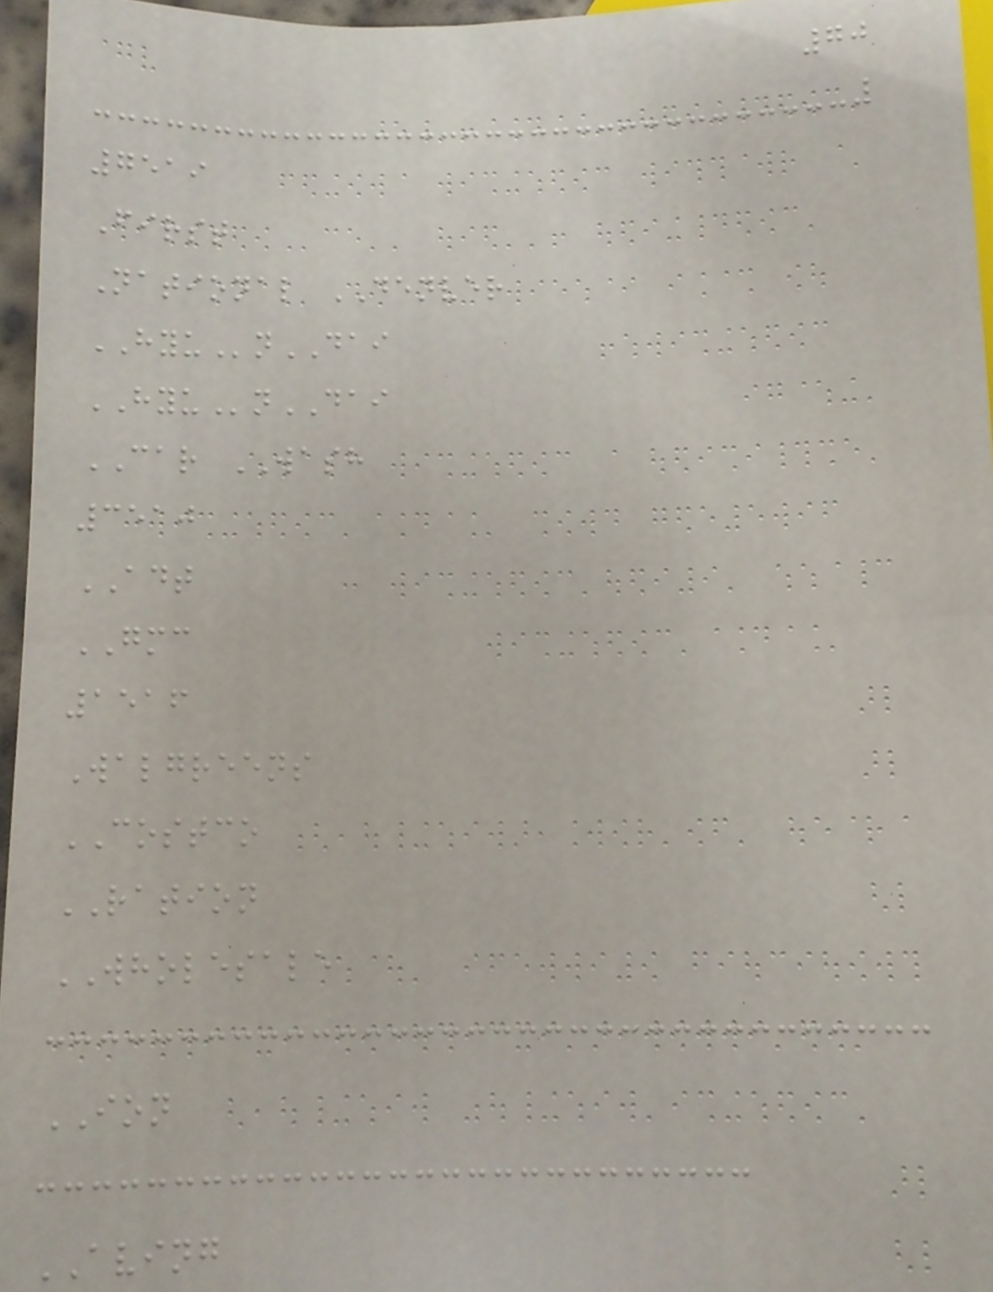70
7519
First
National DENVER
HYUnDAI
HYUnDAI
CAR WASH
3510
ADT
GMC
1516
Walgreens
COSTCO
RATION
WHOLESALE
ION
AVING
